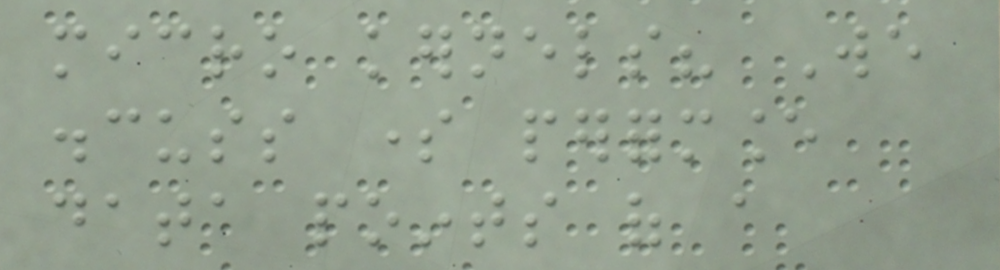micro kernels? We
discuss some performance
data points of a
